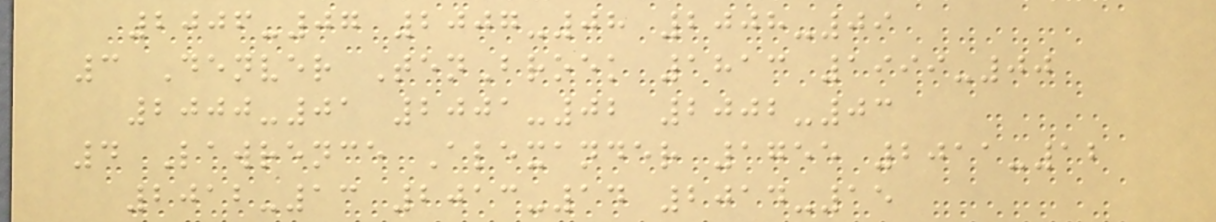2006-07 2007-08 2008-09
3 Denver TenBroek 1813 1999-00
2000-01 2001-02 2002-03
4 Lawrence Alexander 1755 2011-12
2012-13 2013-14 2014-15
